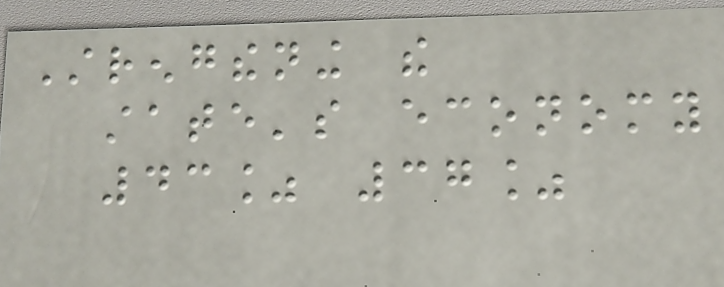Strengthening the
state's economy
43% 37%
